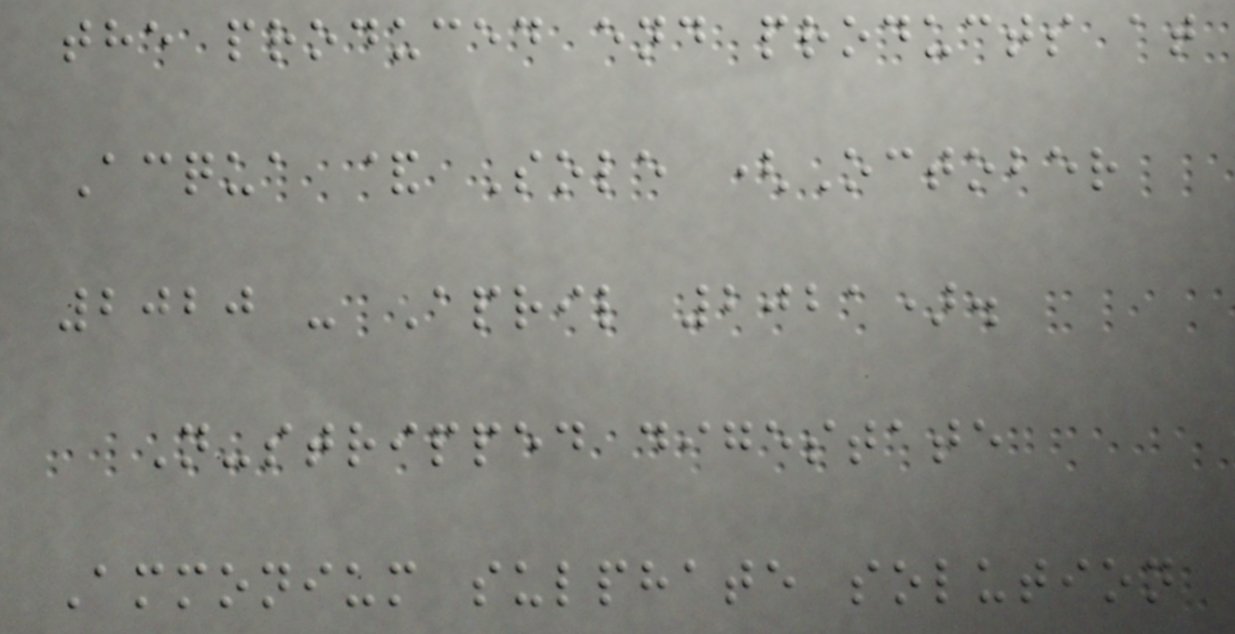the produced end products at
Acqua & Sole (October
2020 - April 2021).
N-stripped digestate
Ammonium sulphate solution
